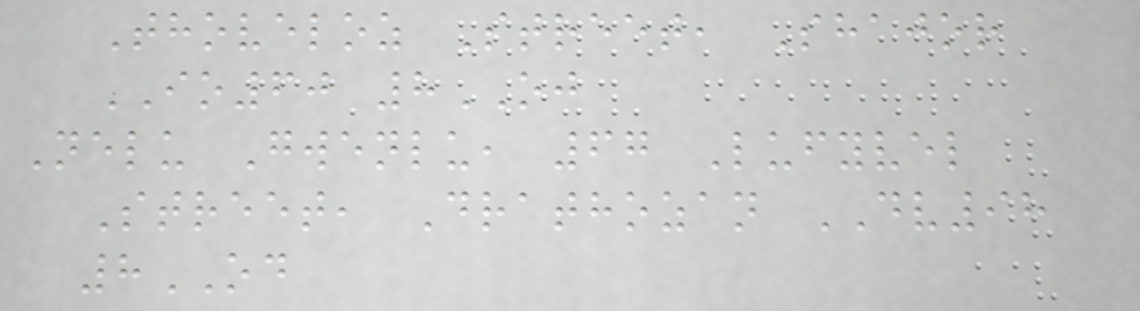Thoveloz Street, Shajor
IO60 8OJ
Nelu Gwenlu, 67 Lufyvel
Street, Drathozan DV98
8OD
